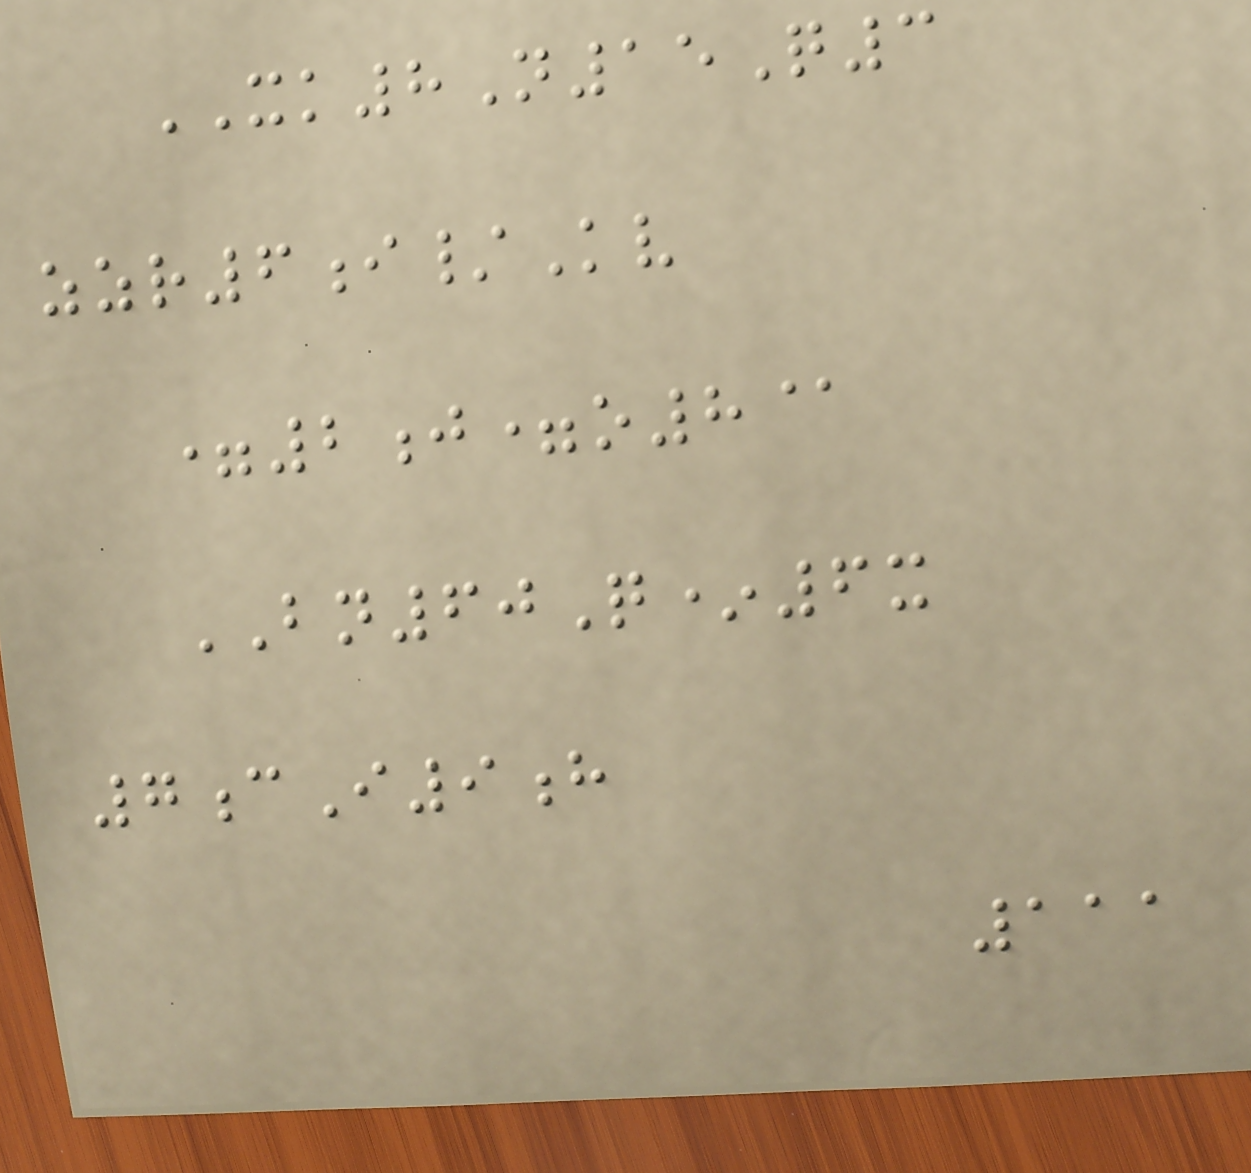XK8N15Q3
zzr6i/Kv
=2j=o8@
BN60Q*6x
7cI9h
111
